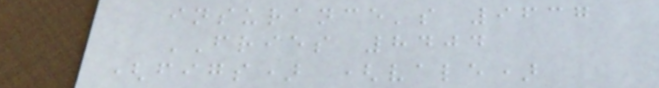insurance's 9637
FRIES 8404
(figs) (vale)
